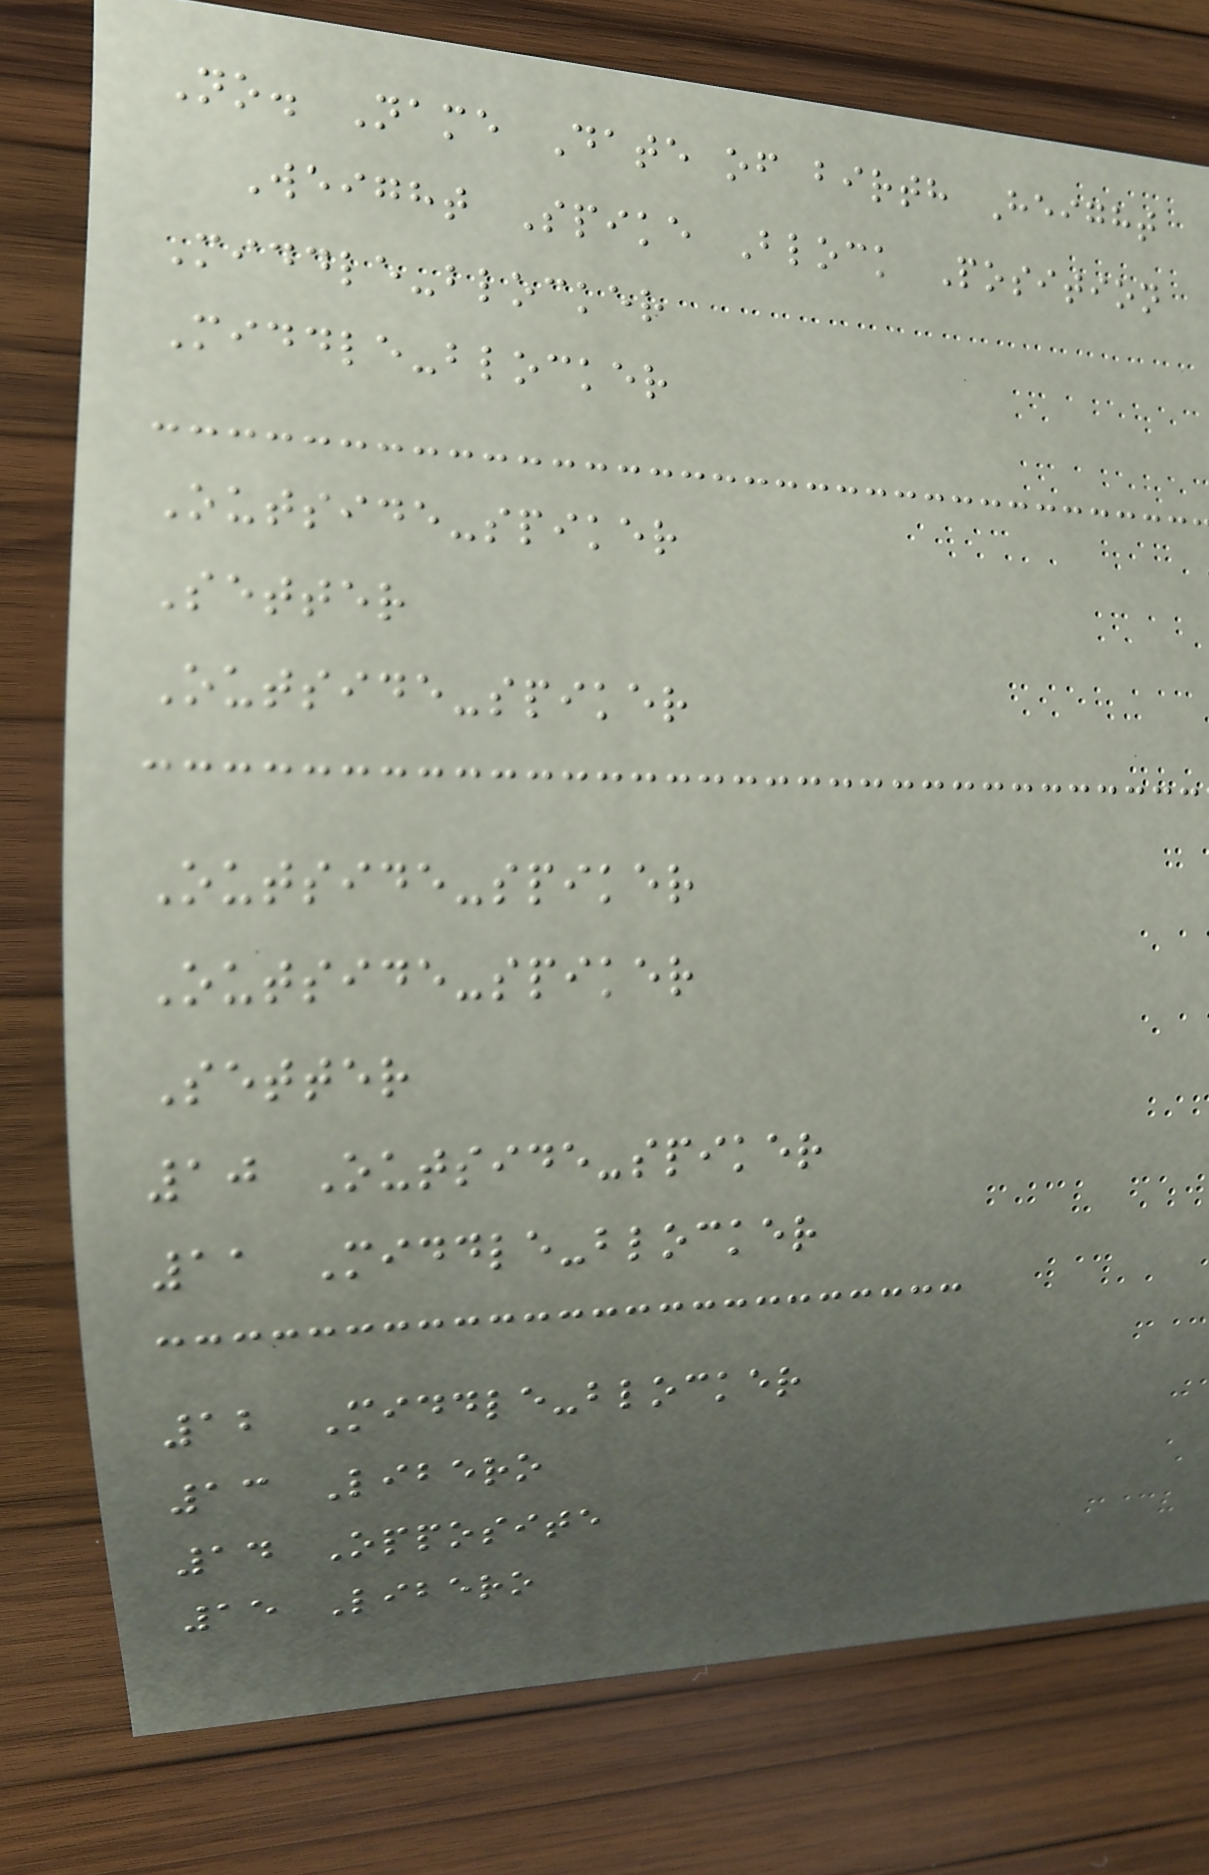No. Name Date of birth Height
Weight Spike Block Position
Middle-blocker
Middle-blocker
Outside-spiker
Setter
Outside-spiker
Outside-spiker
Outside-spiker
Setter
10 Outside-spiker
11 Middle-blocker
12 Middle-blocker
13 Libero
14 Opposite
15 Libero
